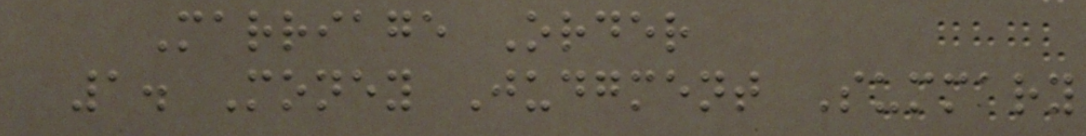Marriage Order
1. Money Judgment Summary
